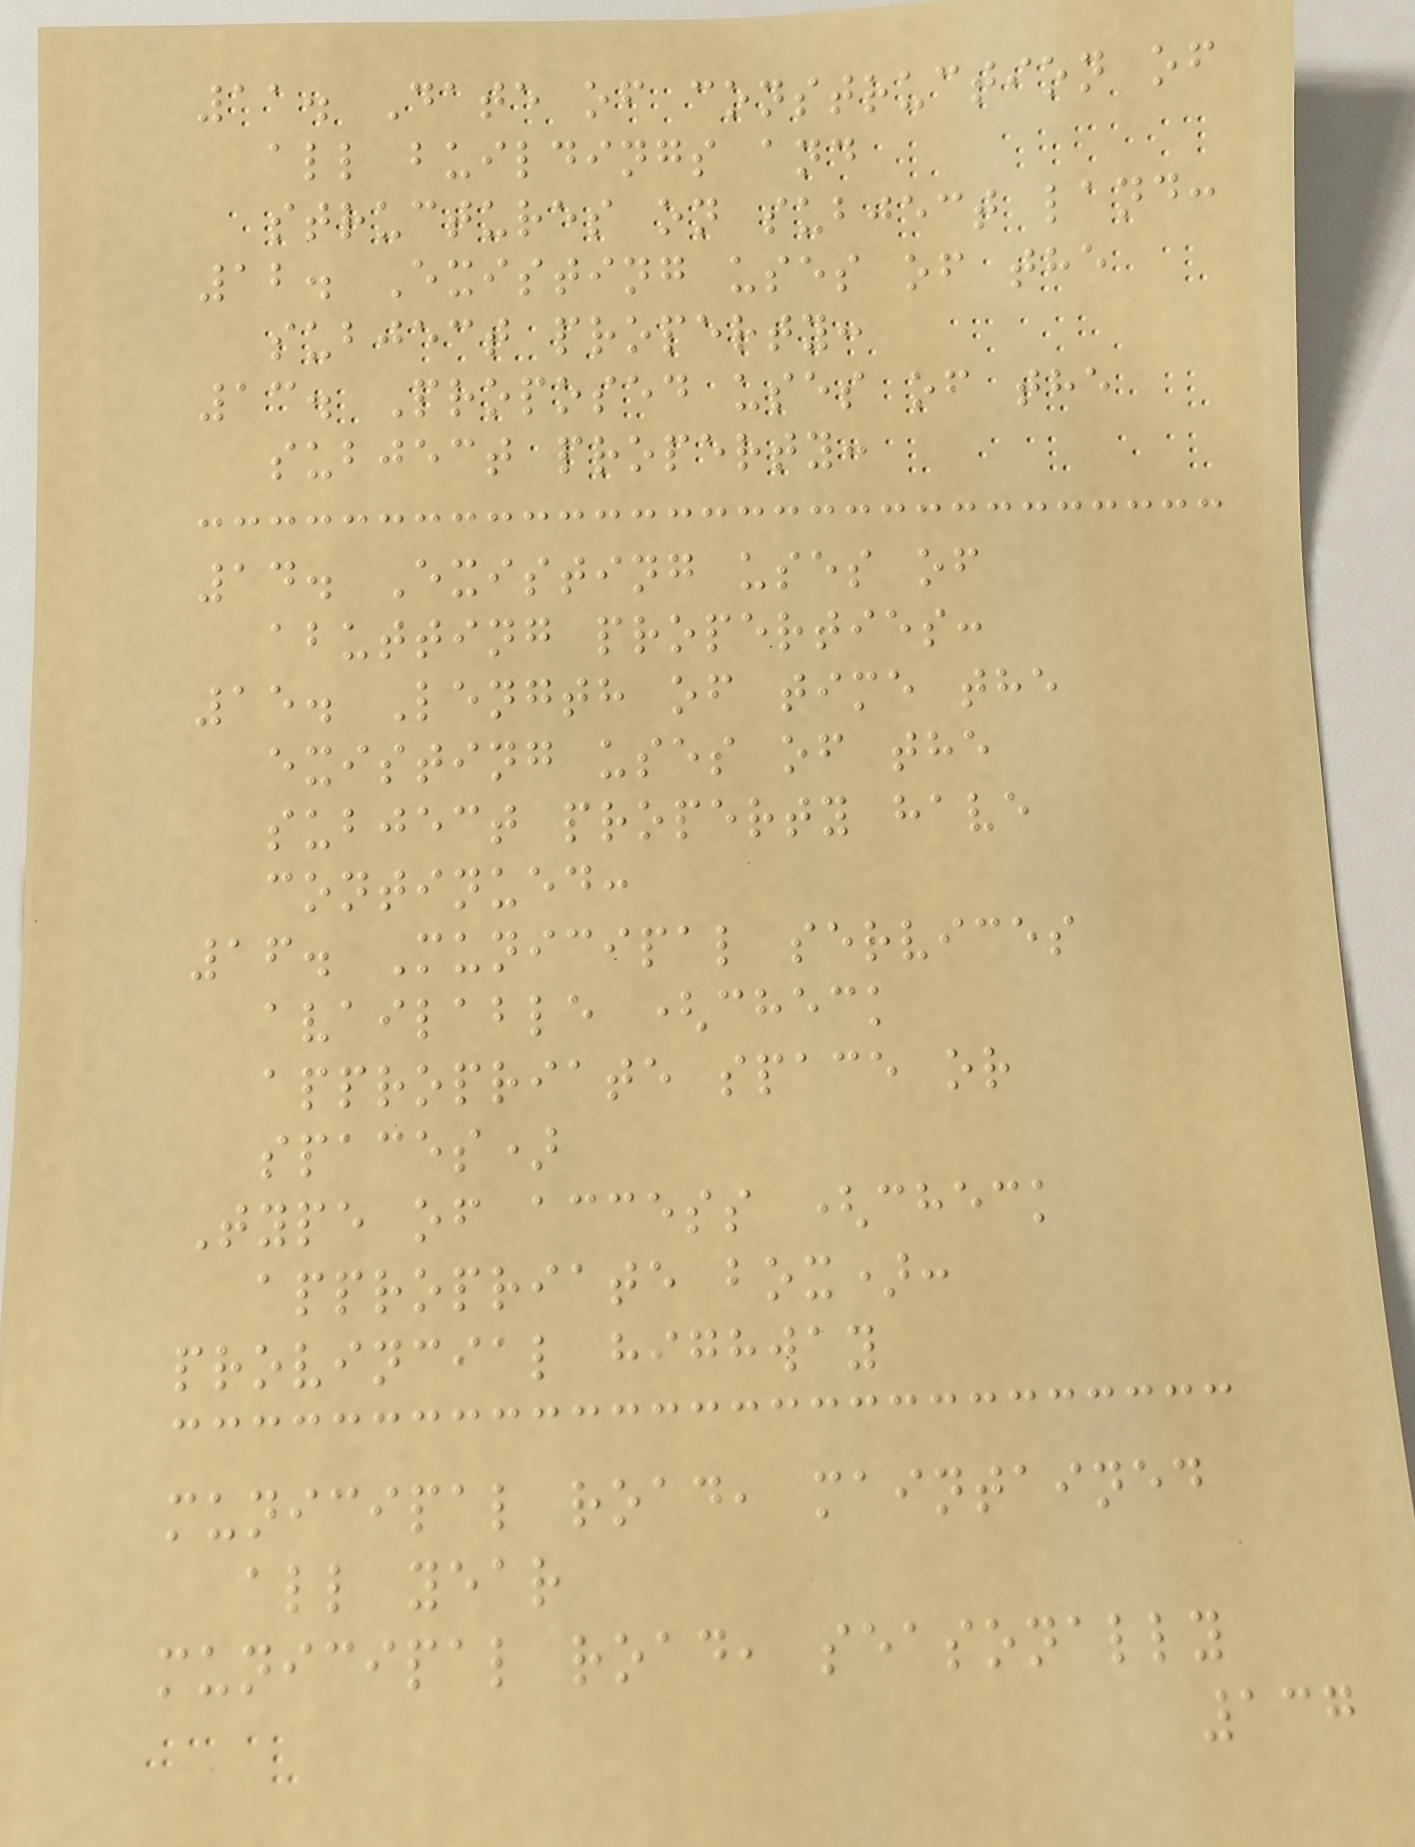11. Date of construction of
all buildings and
structures on subject land:
12. Existing uses of the
subject property:
13. Proposed uses of the
subject property:
14. Existing uses of
abutting properties:
15. Length of time the
existing uses of the
subject property have
continued:
16. Municipal services
available (check
appropriate space or
spaces)
Type of access (check
appropriate box):
provincial highway
municipal road, maintained
all year
municipal road, seasonally
137
